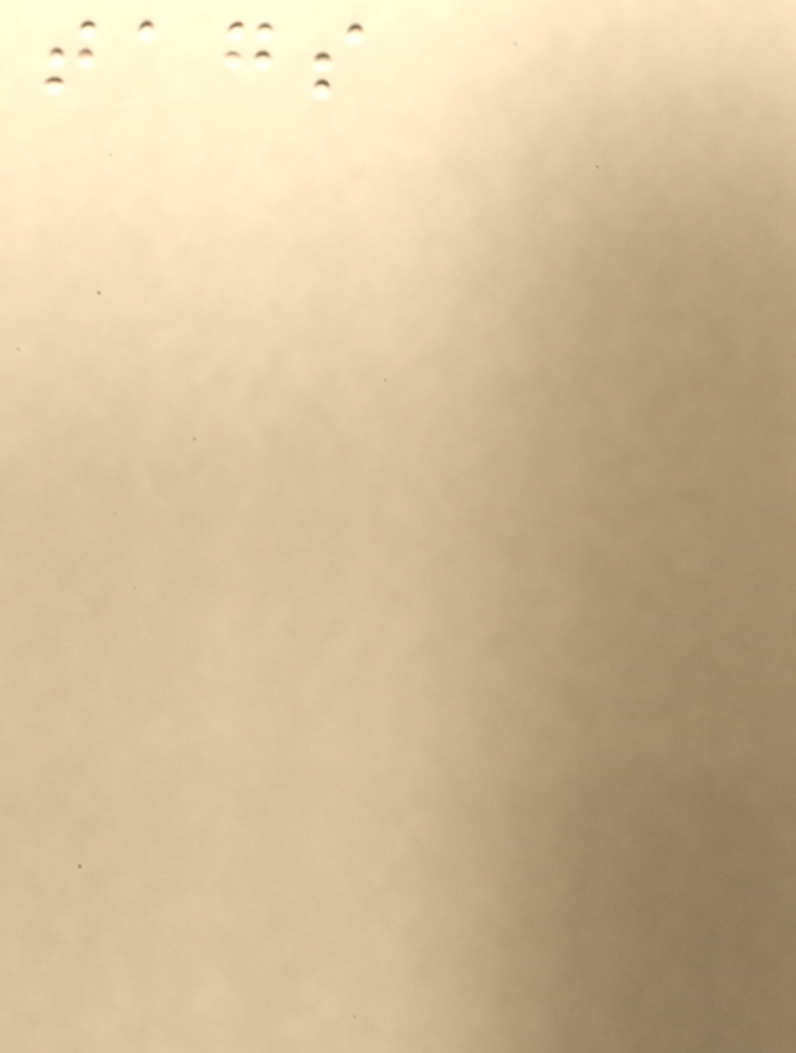tags
